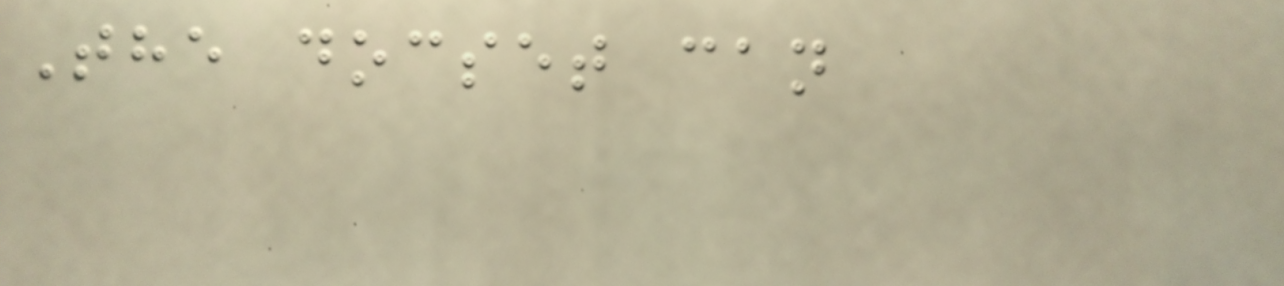The docset can
